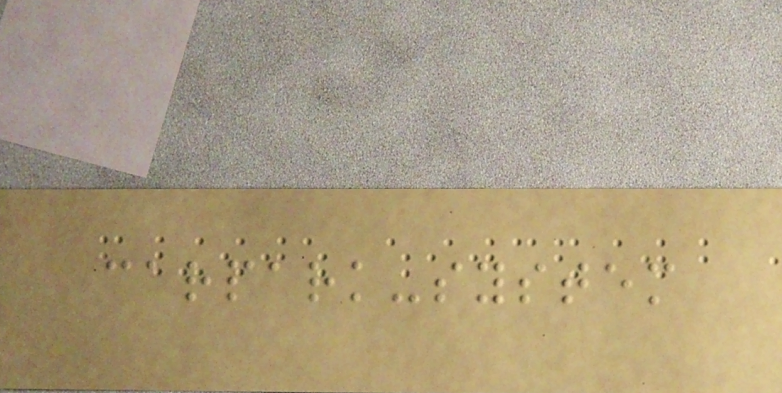carpark-system
